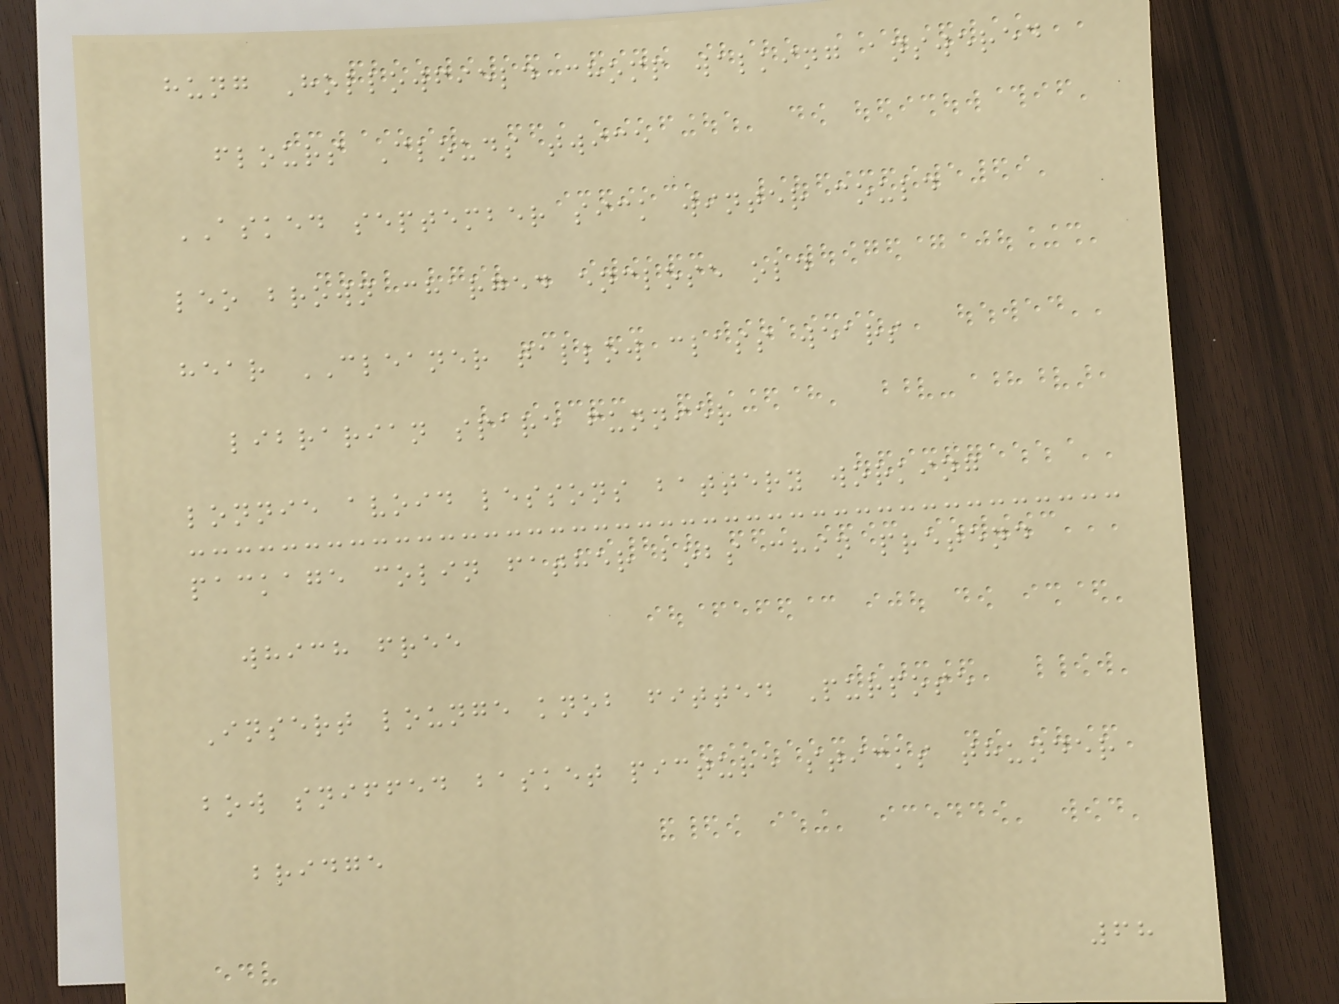hung Hollowfield chomp walking answered
flours Clouds twice
ASKED september sick winter could
leo brown charged enclose old
hear CLEANER tallow class wears
librarian spare funnier
lonnie avoid lessons battery working
package colin father bobs chin pretend
which free
Insert lounge knob fitted Purpose
bow sniffed basket picture sticks thunder
bridge
68
